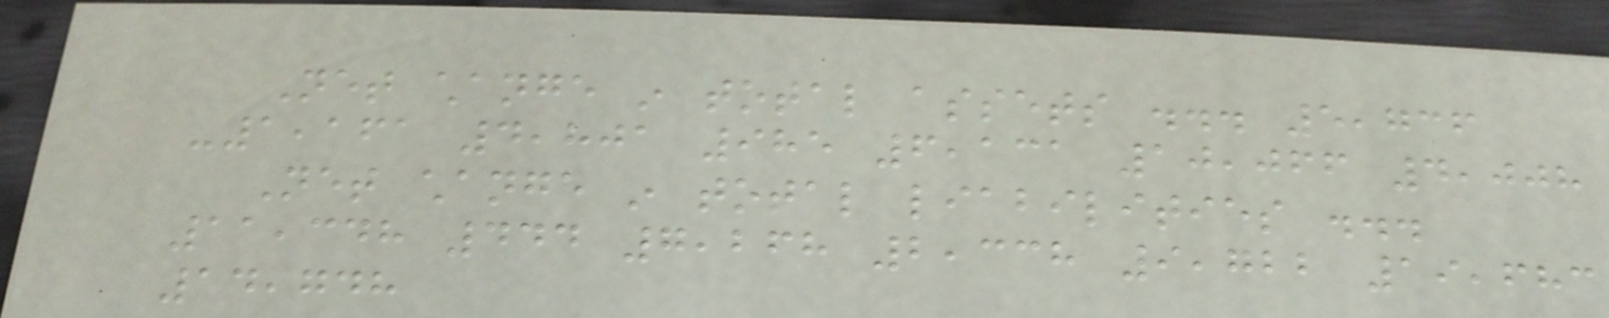Net change in total assets ... 5,736
-1,161 4,801 985 6,131 10,066 4,008
Net change in total liabilities ...
11,348 444 7,268 2,338 9,722 19,683
14,748
